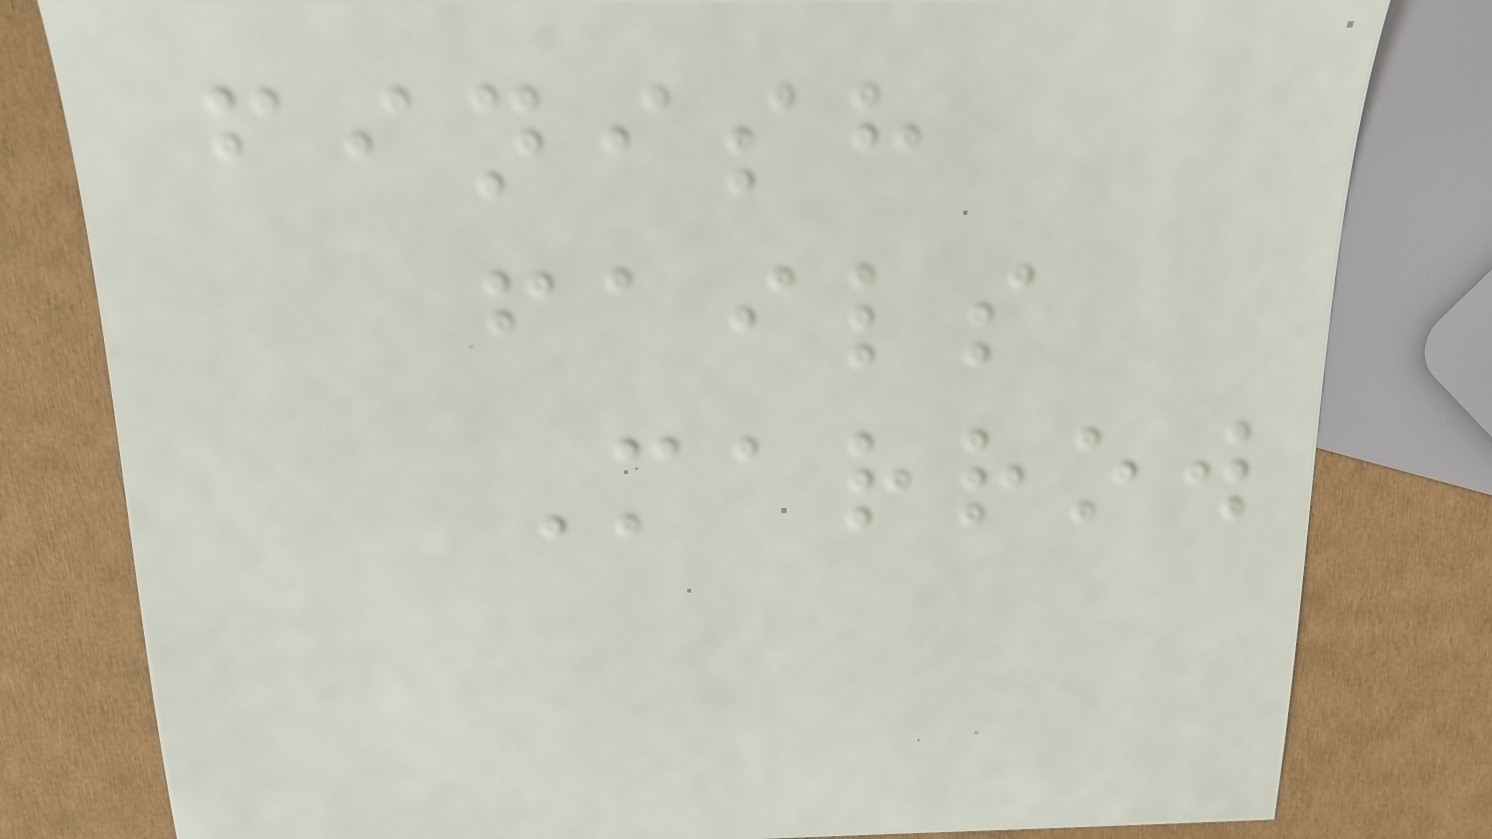finish
fails
Marrow
